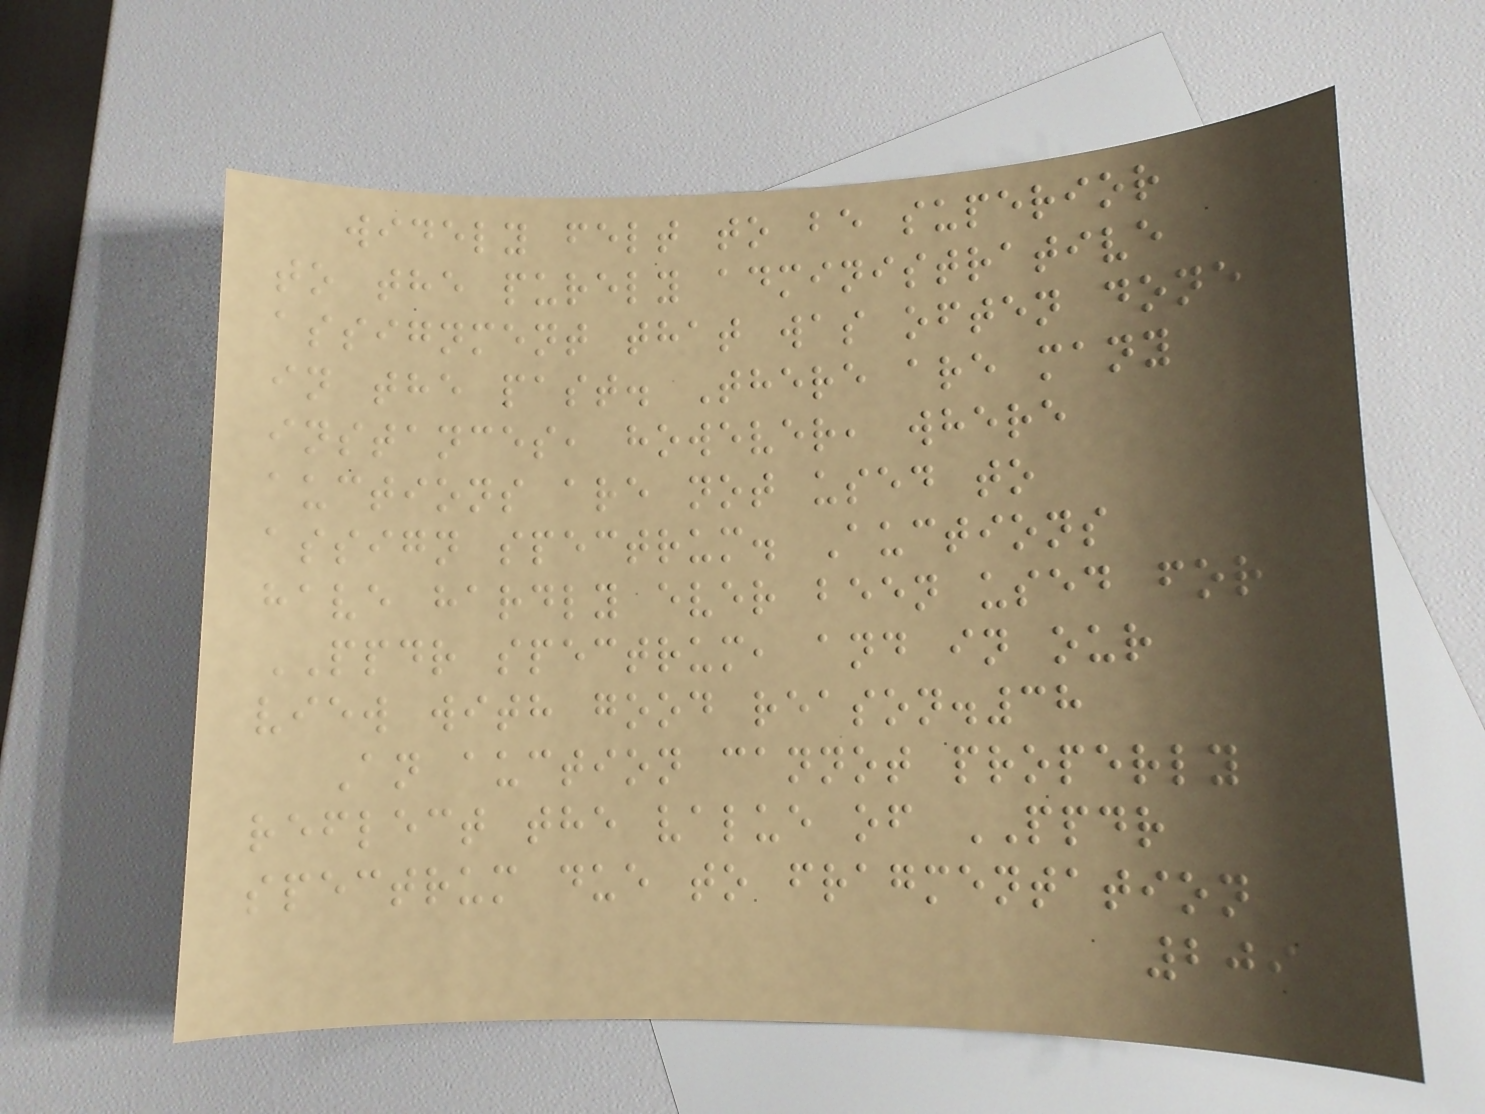widely felt to be superior
to the purely administrative
assignment that was often done
in the past. There are many
instances, however, where
auctions are not used to
assign spectrum. Auctions
have hardly ever been used for
PPDR spectrum, and in our
view with good reason.38
An auction cannot properly
reflect the value of PPDR
spectrum due to fragmentation
209
